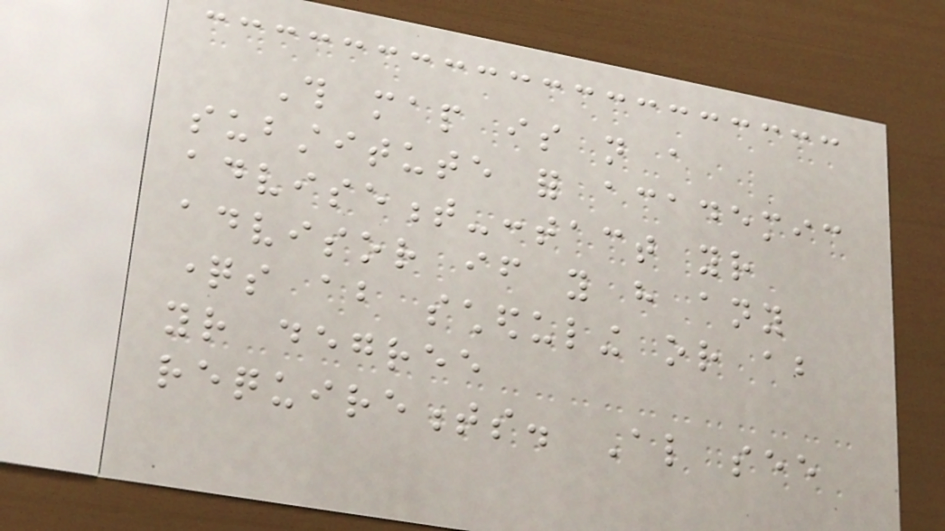This map is not a
substitute for academic
advisement-contact your
advisor if you have any
questions about scheduling or about
your degree
requirements. Also see
